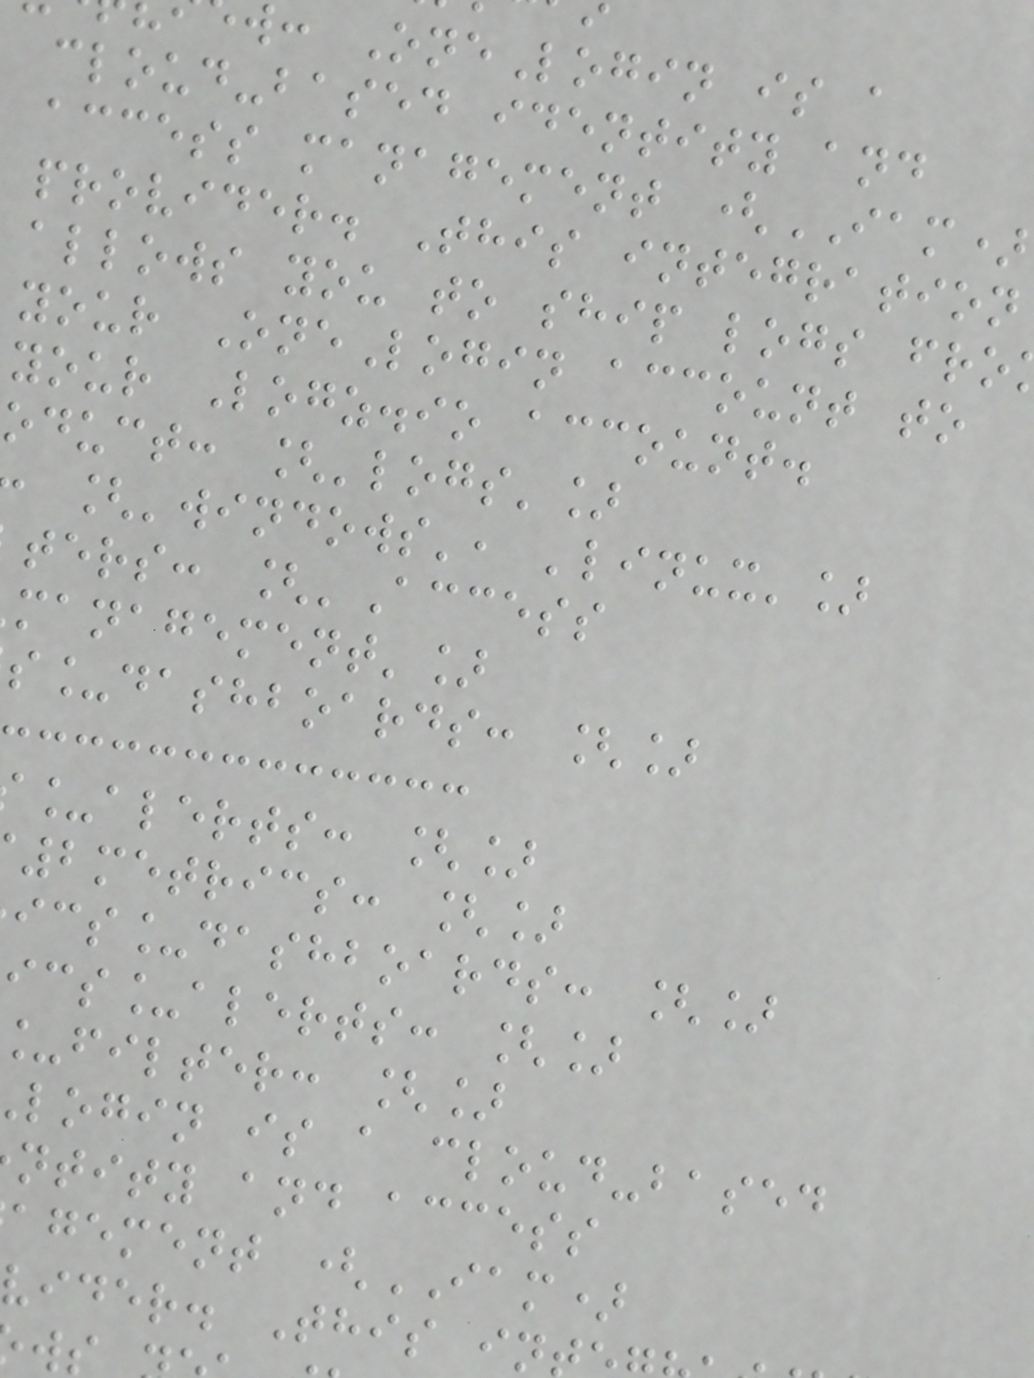w: OneLogin is a
cloud-based identity and
access management (IAM)
provider. This integration
allows you to ship logs fro
your OneLogin account to
your Logz.io account.
oduct: ['logs']
['windows', 'linux']
ters: ['Access
management']
s_dashboards: []
_alerts: []
2metrics: []
ics_dashboards: []
ics_alerts: []
filter: []
login is a cloud-based
ntity and access
agement (IAM)
vider. This in
